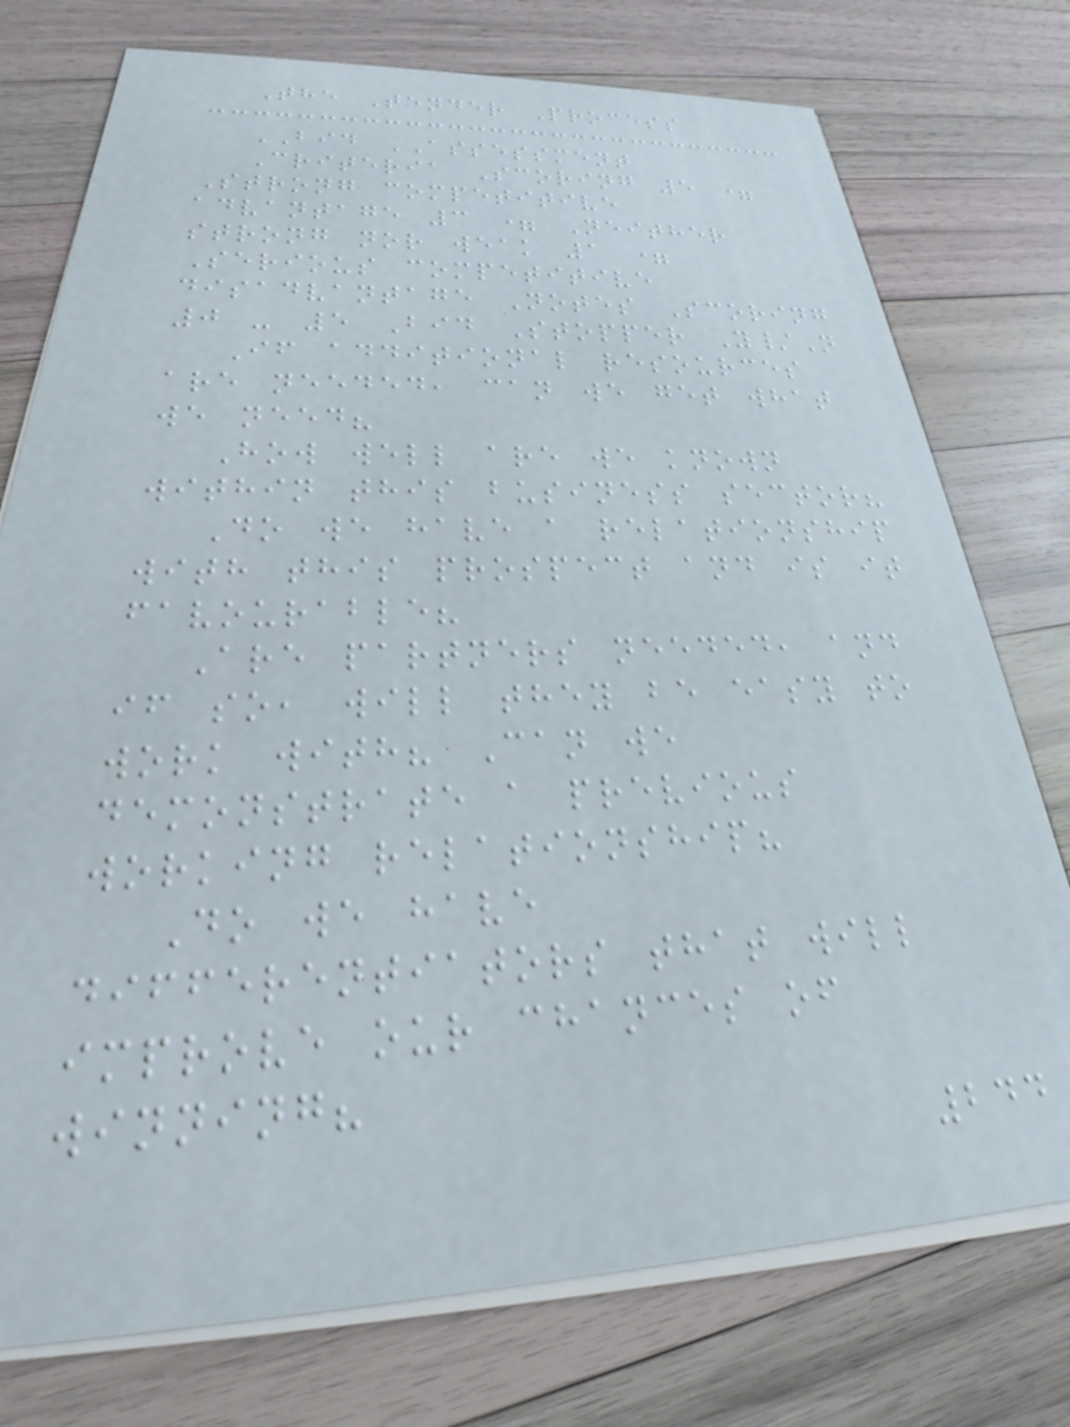The Tender Process
BID ASSESSMENT
Criteria Scoring 5 =
Strong competitive
advantage 3 = Neither
strong nor weak 1 =
Serious competitive
disadvantage Notes Scoring
0 - 5 Bid Stopper Y/N
If additional resources
are needed, can we get what
we need?
How well are we known
within this business sector?
Do we have a relationship
with this prospect and is it
favourable?
Are partners needed, and
if so, will they be easy to
work with? Can we
demonstrate a previous
working relationship?
Do we have
differentiators that will
improve our chances of
winning?
244
